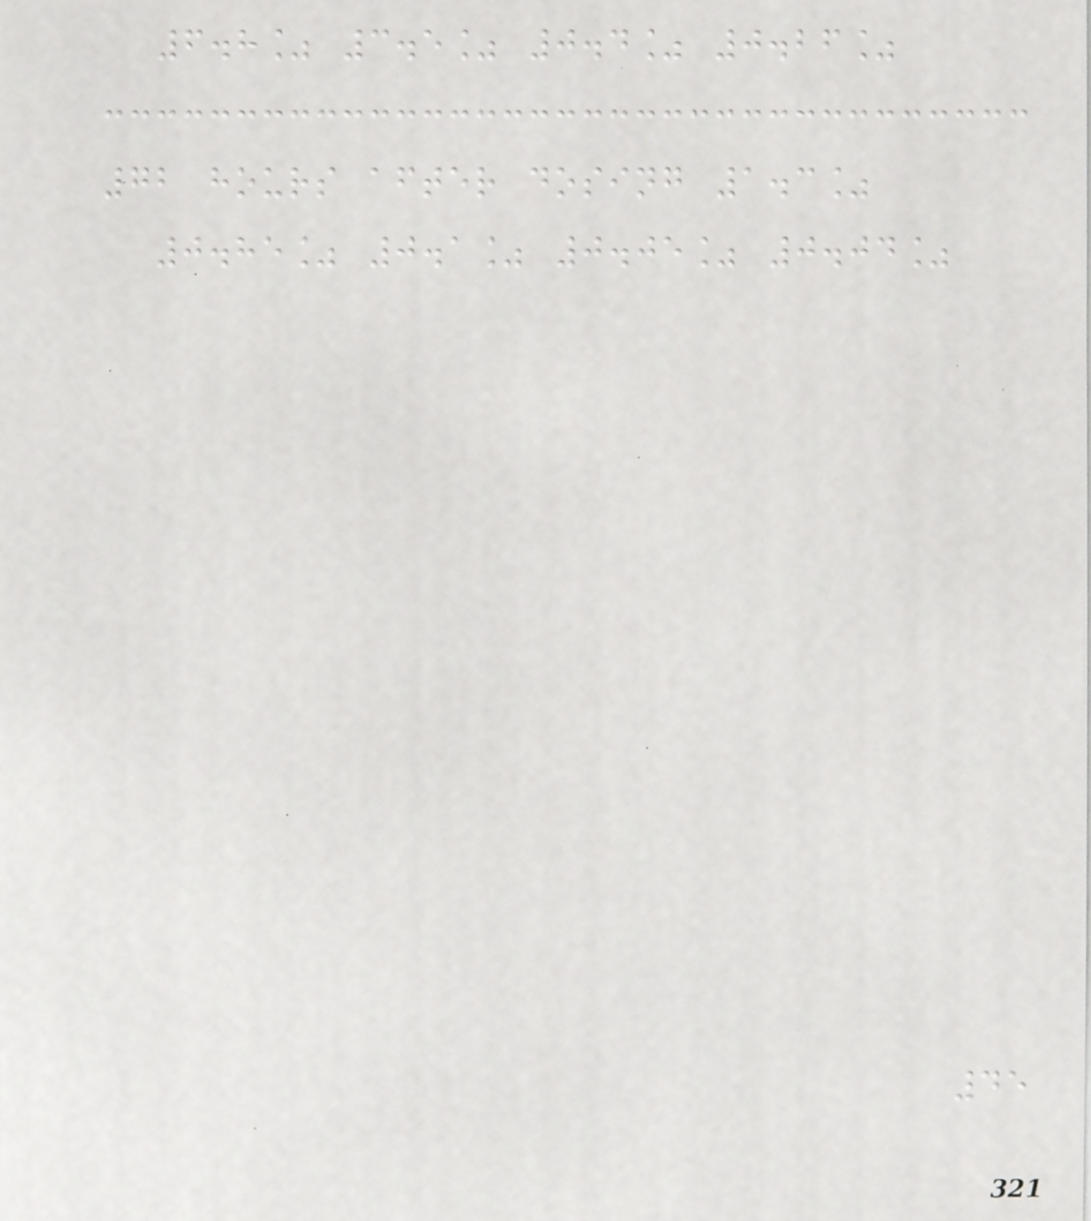6.8% 3.5% 0.4% 0.26%
72 hours after dosing 1.3%
0.85% 0.1% 0.05% 0.04%
45
